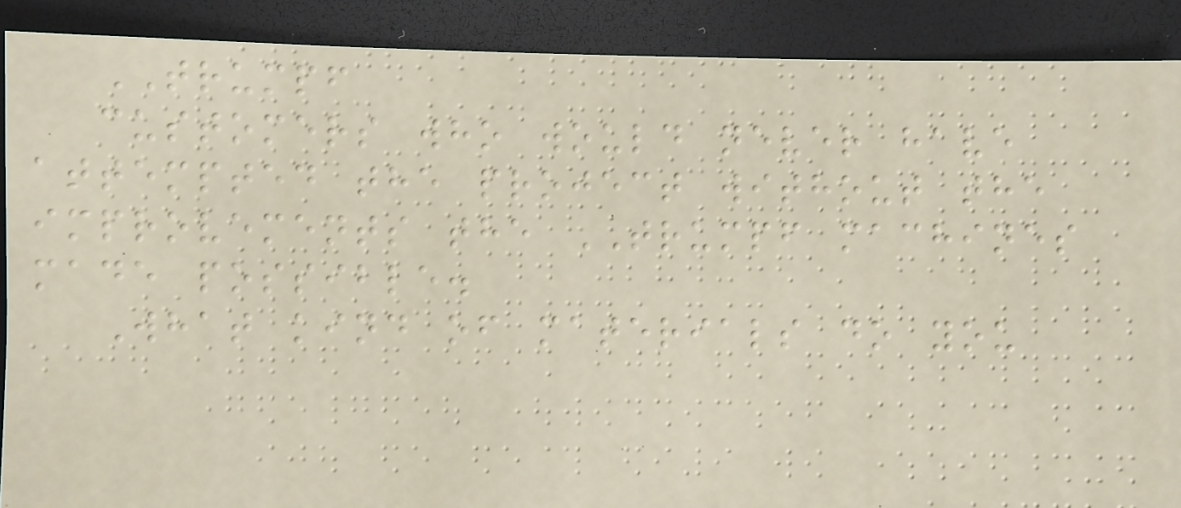TRUMPF
customers who would never have
attempted the project without the
improvements the TRUMPF machines
made possible.
What kind of materials do you
